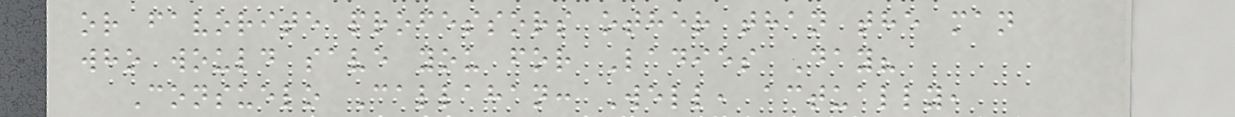or favorite professors other than the man
who would save you for Ladies Day?
Consuelo Callahan: Well, actually,
